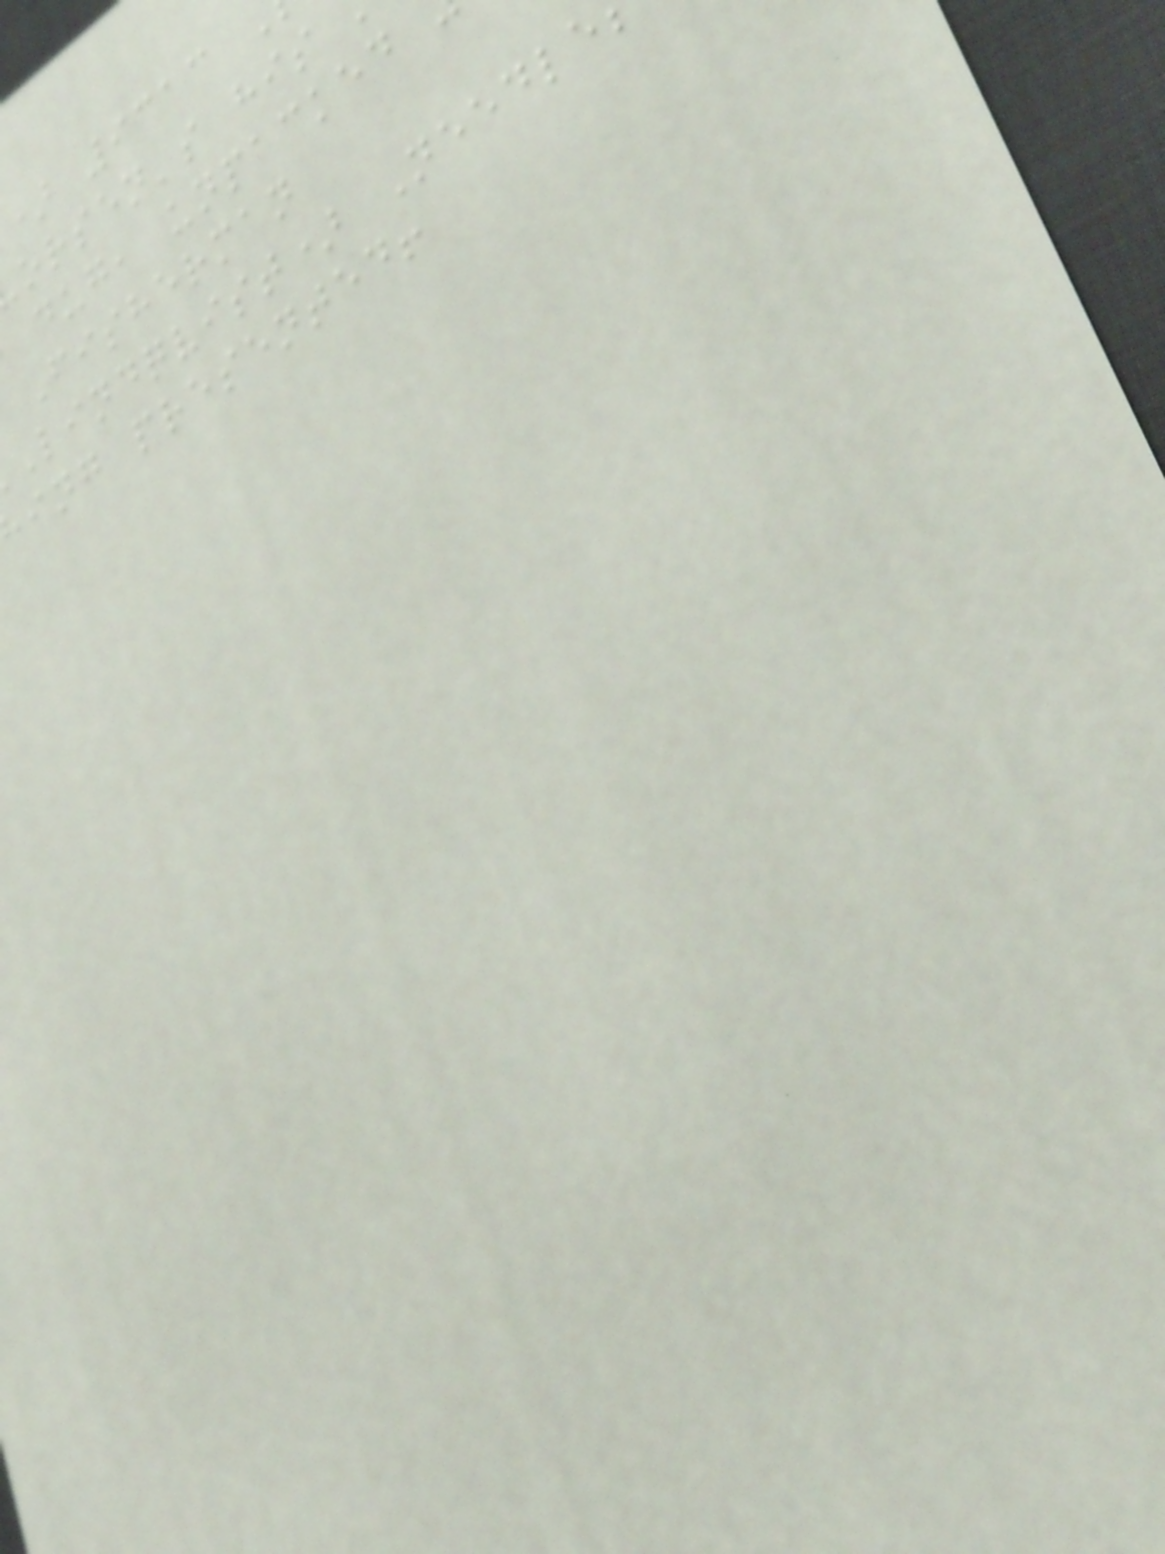) 9313
orsen's his
dug, unpacked
Fisherman
lindqvist) Needle
ing presented!
